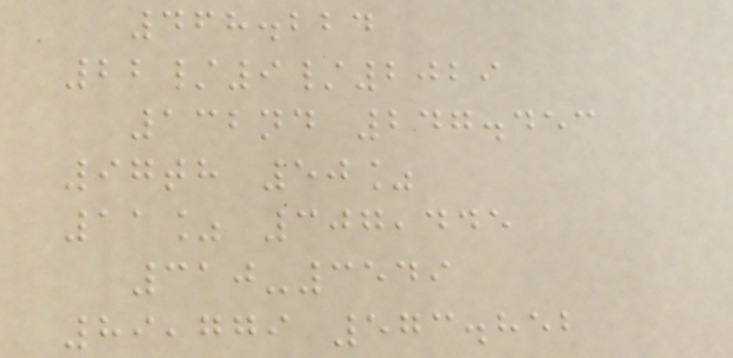468.224
22/9/2029
132nd 247.453
97th 50%
11% 307,445
310-3549
89,779 573.852
